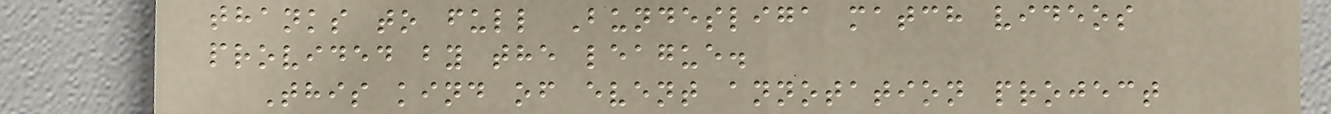thanks to full Bundesliga match videos
provided by the league.
This kind of event annotation project
